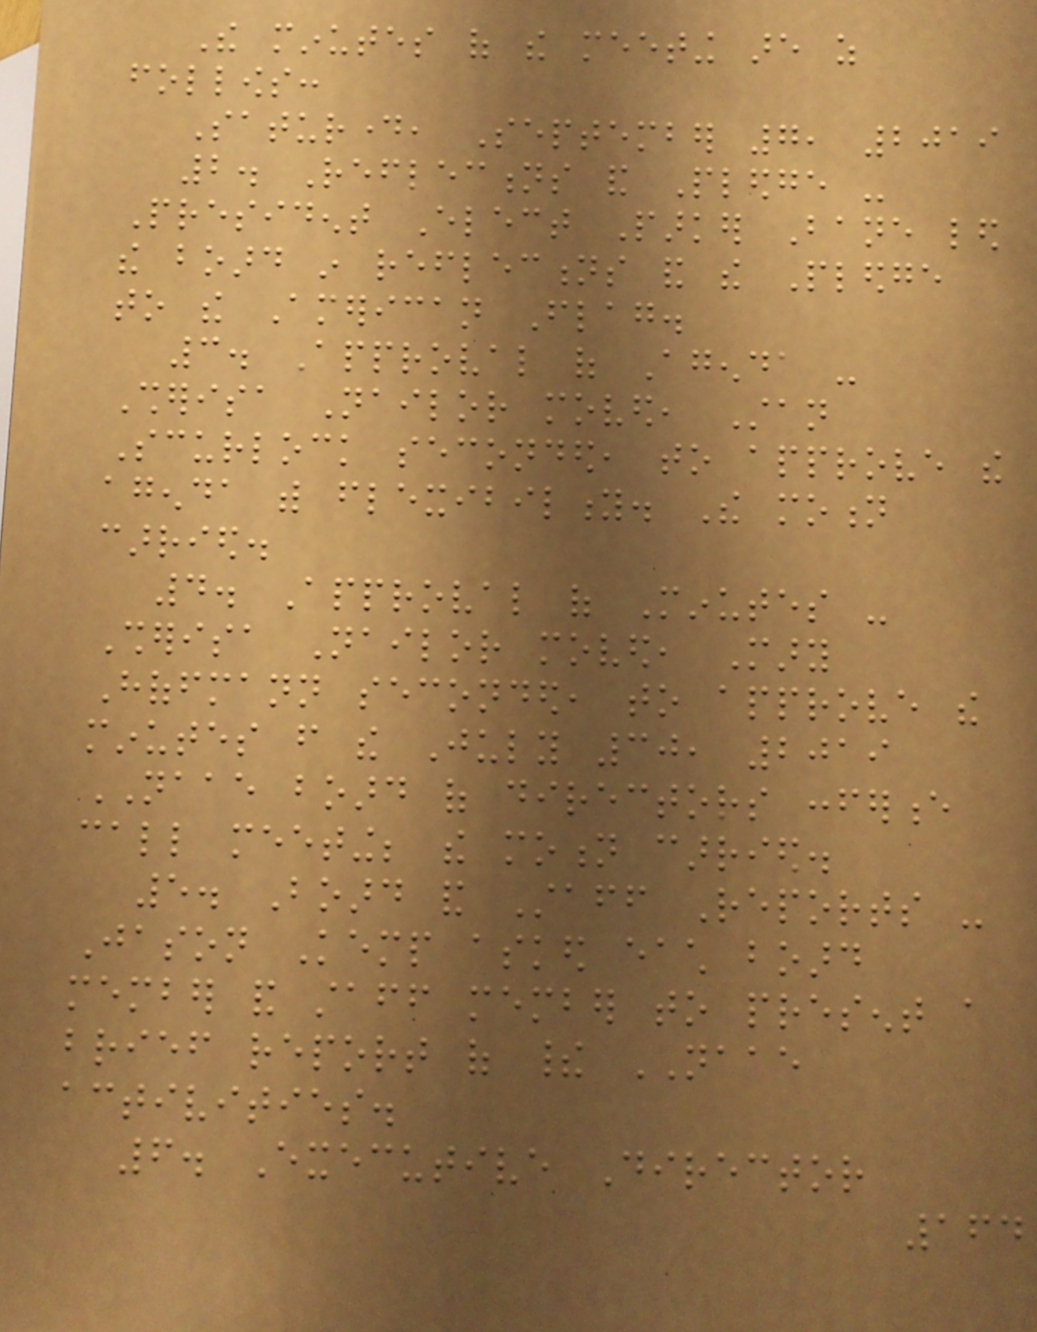The minutes of the meeting are as
follows:
Saturday, September 7, 2019
2. Reflections and Pledge -
President Elect Parker Bane led
the board in reflections and the Pledge
to the American Flag.
3. Approval of Agenda -
Sherisa Nailor moved, Stan
Scurlock seconded, to approve the
agenda with flexibility. The motion
carried.
4. Approval of Minutes -
Sherisa Nailor moved, Mary
Hoffmann seconded, to approve the
minutes from the July 30, 2019
NAAE board of directors conference
call meeting; the motion carried.
5. Board and Staff Reports -
Jason Kemp asked each board
member and staff member to present a
brief report of their NAAE
activities.
6. Executive Director
164
